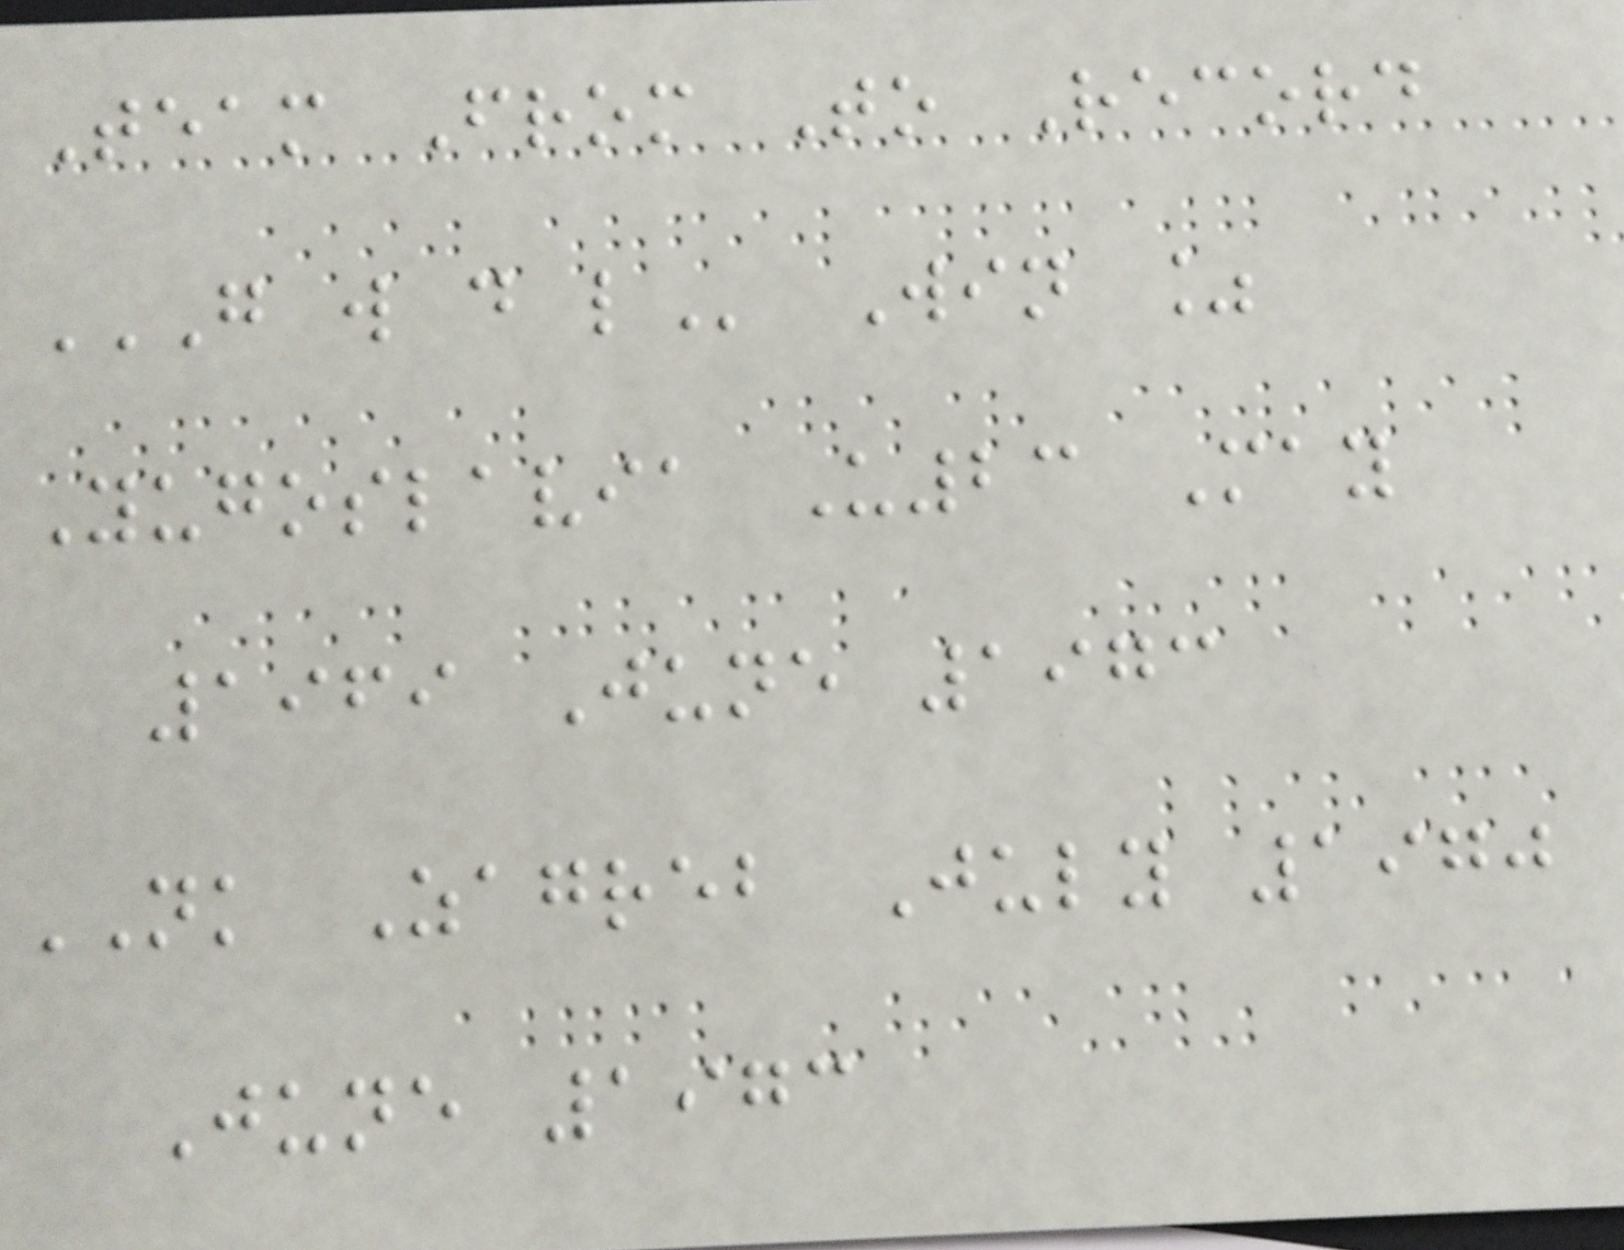Team From To Record
G W D L Win %
Yugoslavia U23 May
1969 June 1973
NK Zagreb July 1970
June 1973
